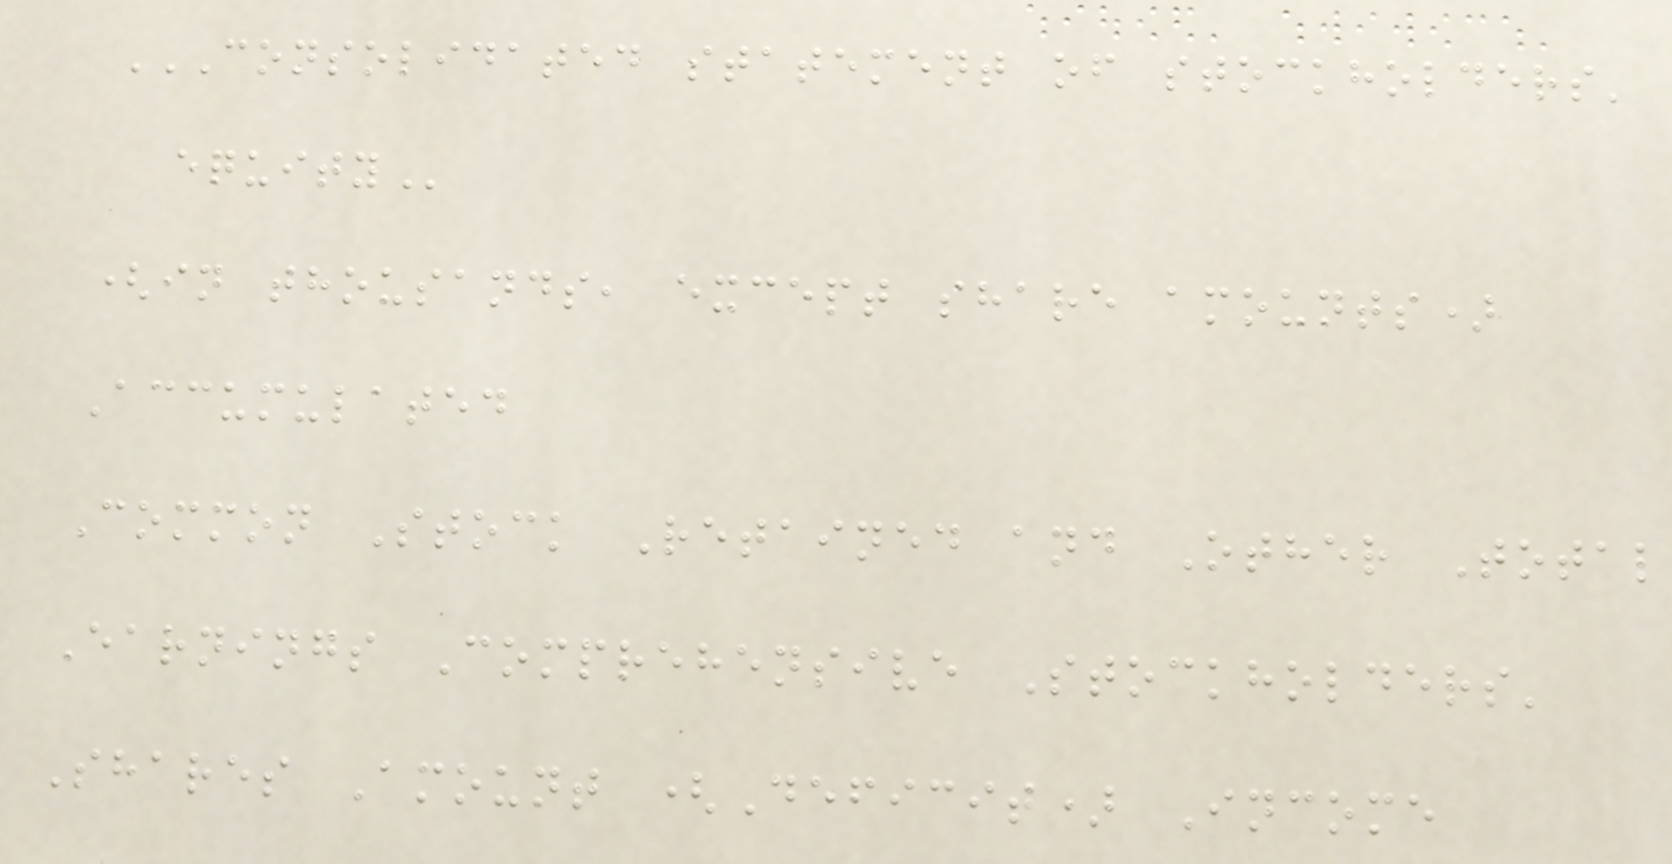CONSOLIDATED STATEMENT OF STOCKHOLDERS'
EQUITY
(in thousands, except share amounts)
Accumulated
Common Stock Retained and Other Total
Earnings Comprehensive Stockholders'
Shares Amount (Deficit) Income
